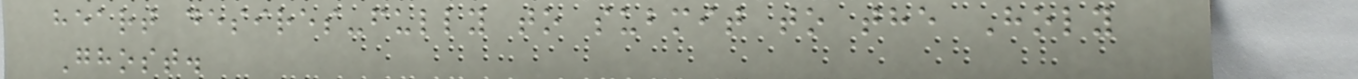heart desires-fully to submit to the Holy
Ghost.
